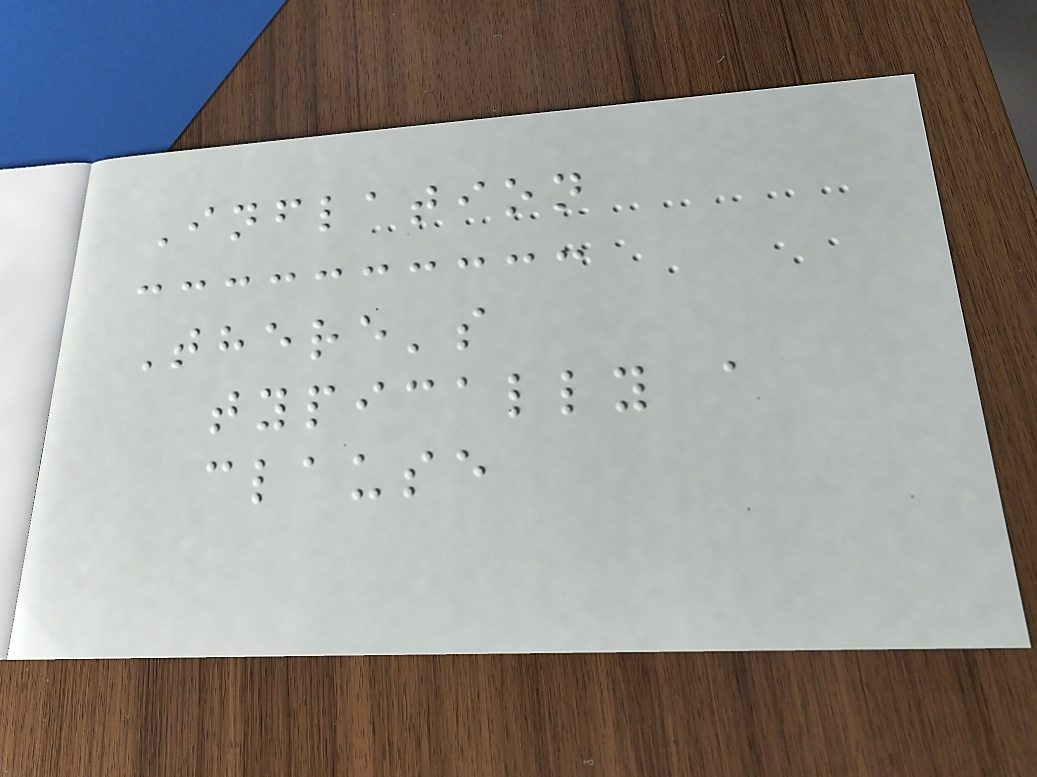Inflation
There's
typically a
clause
